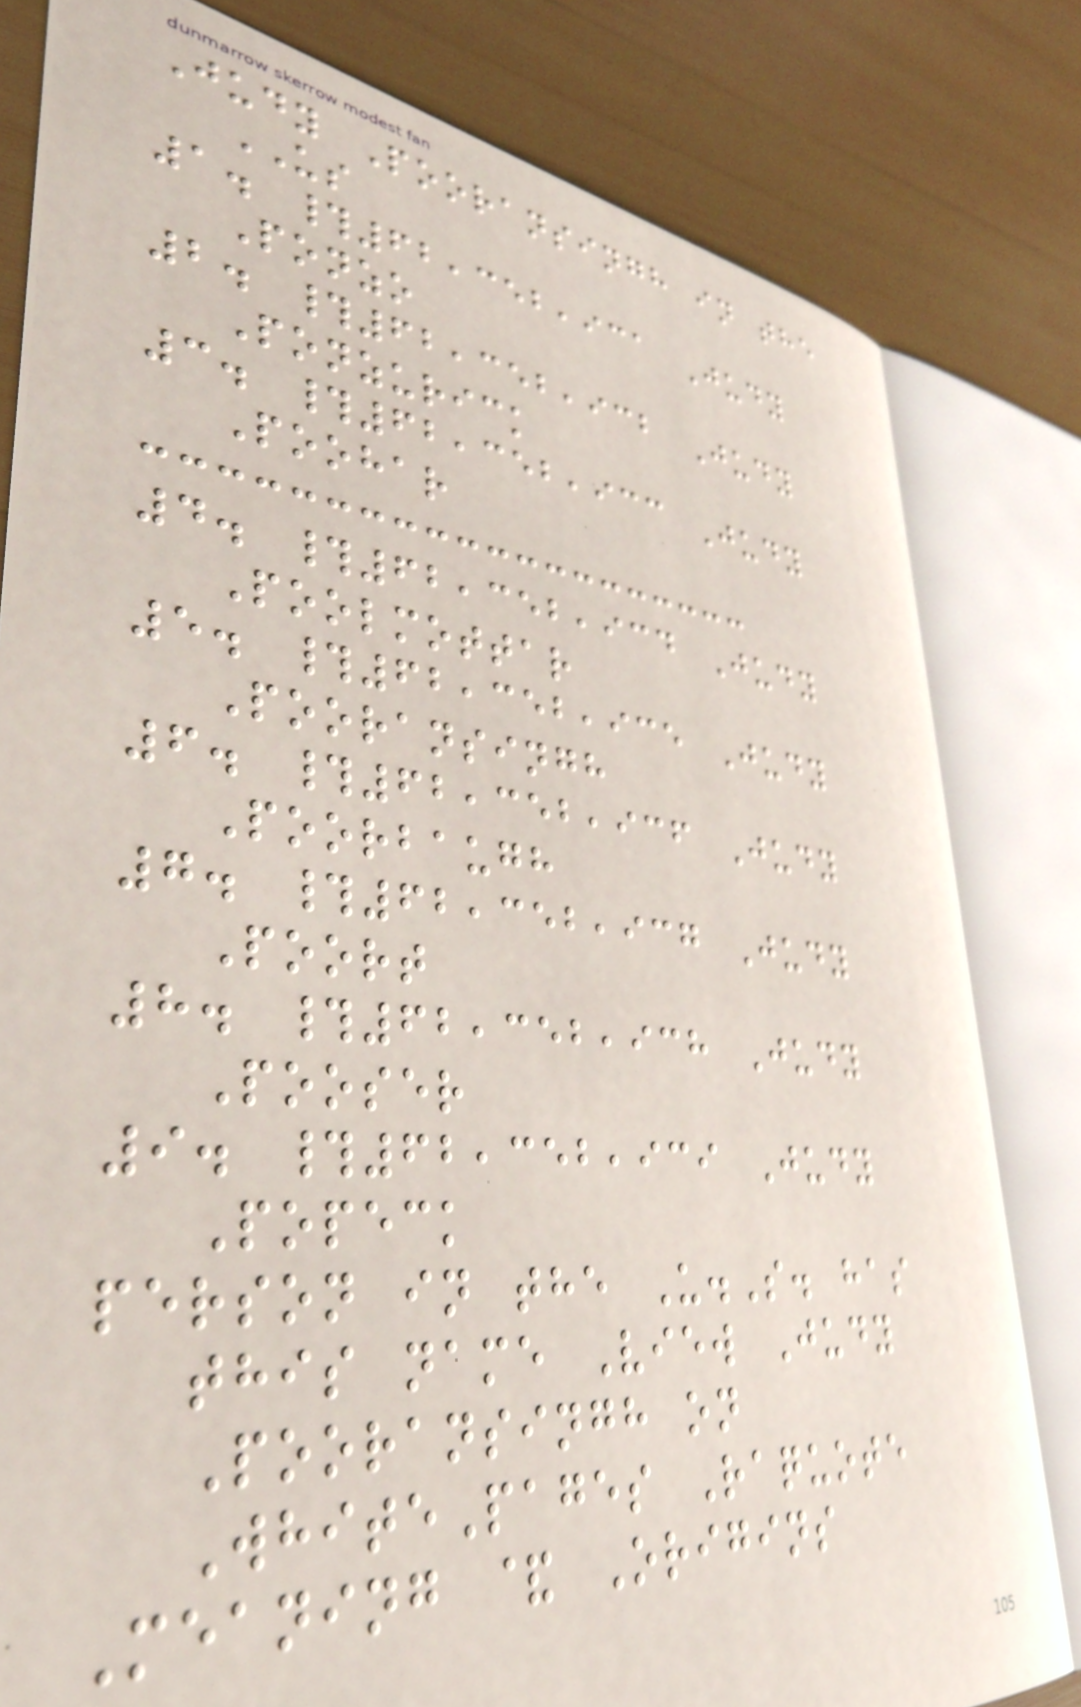Judy Pooransingh in the
US
1. #62,352,931 Judy
Ponzo
2. #62,352,932 Judy
Ponzurick
3. #62,352,933 Judy
Poohar
4. #62,352,934 Judy
Poolmottar
5. #62,352,935 Judy
Pooransingh
6. #62,352,936 Judy
Poorbaugh
7. #62,352,937 Judy
Poort
8. #62,352,938 Judy
Pooser
9. #62,352,939 Judy
Popeck
person in the U.S. has
this name View Judy
Pooransingh on
WhitePages Raquote
Meaning & Origins
